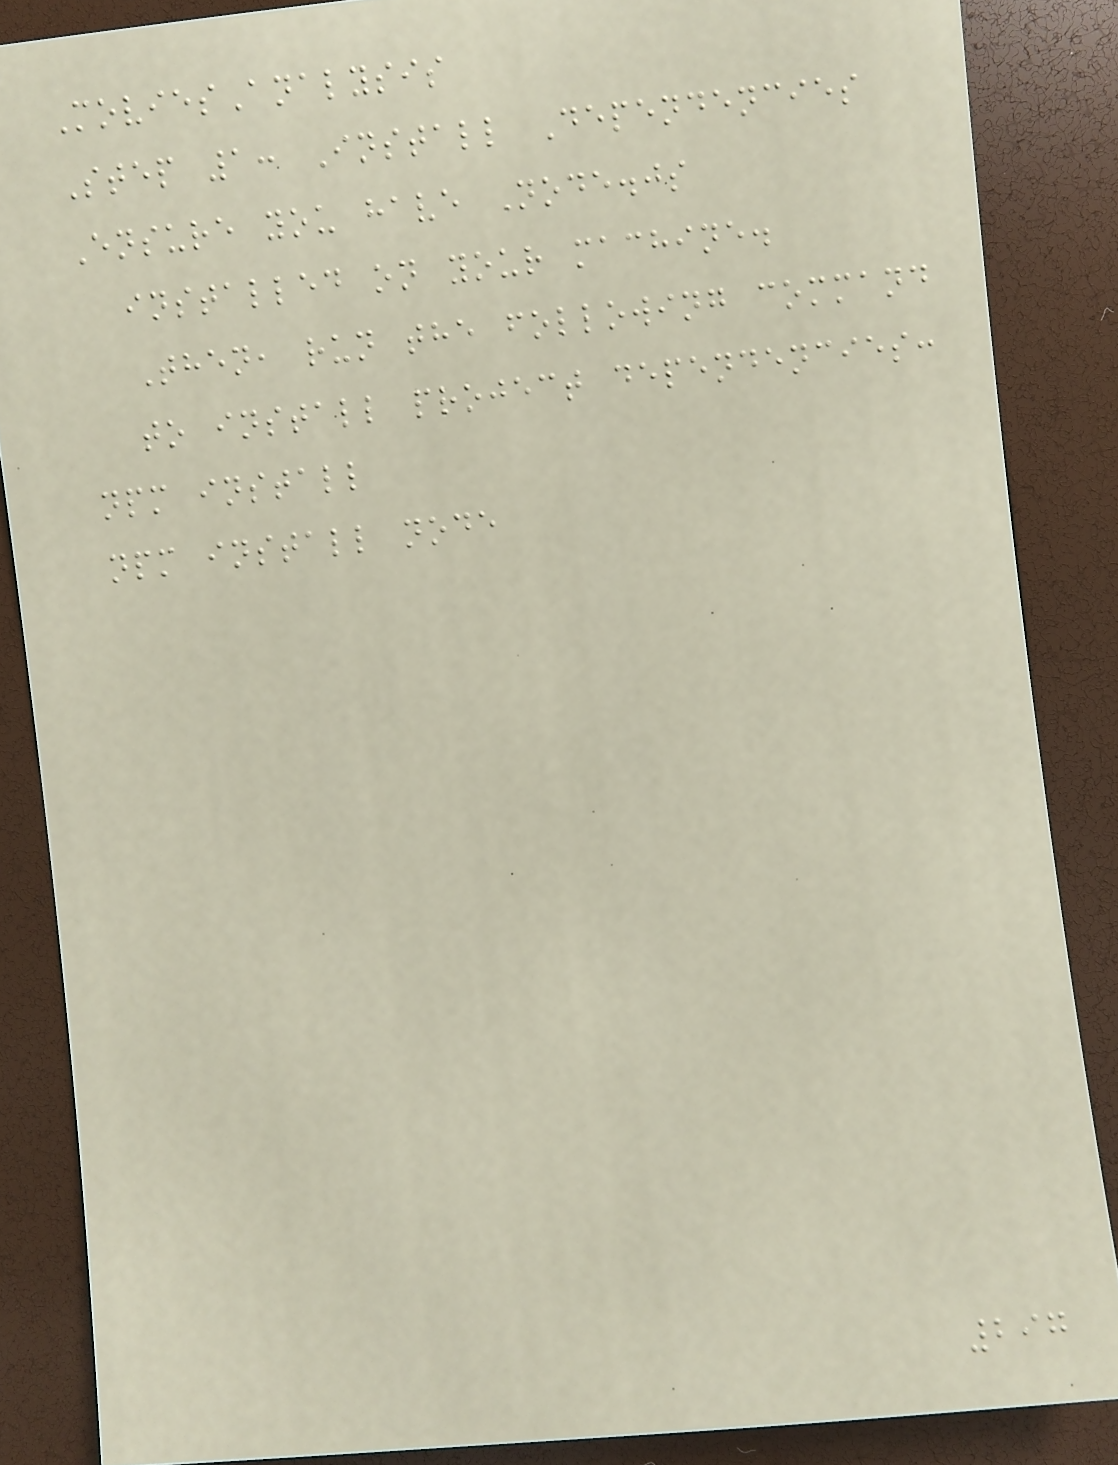MoviesAnalysis
Step 1: Install Dependencies
Ensure you have Node.js
installed on your machine.
Then, run the following command
to install project dependencies:
npm install
npm install node
297
